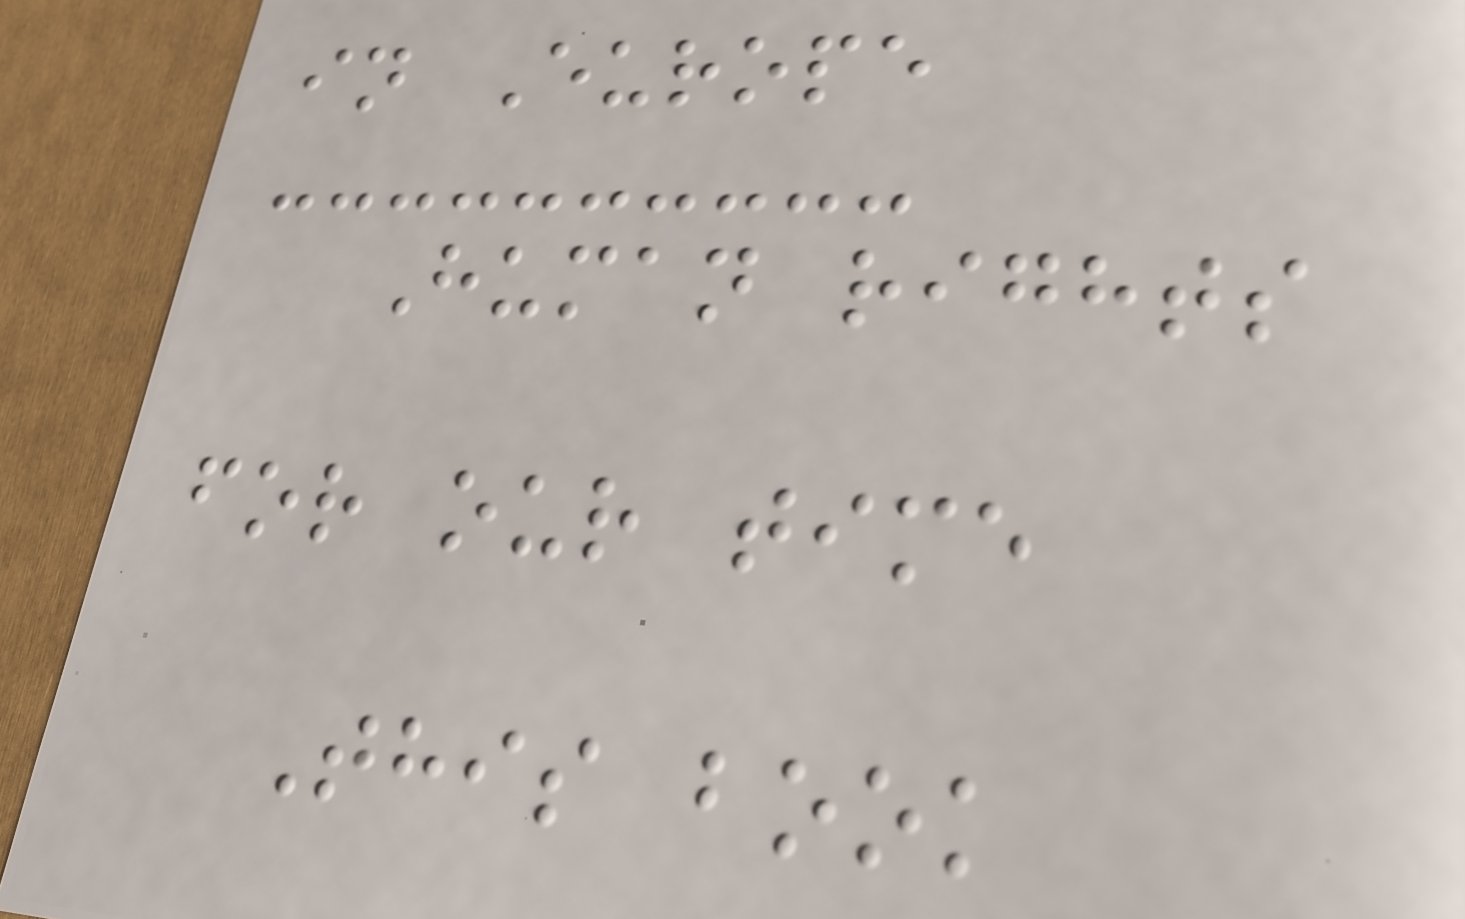in Europe
Human rights
for our time
This book
